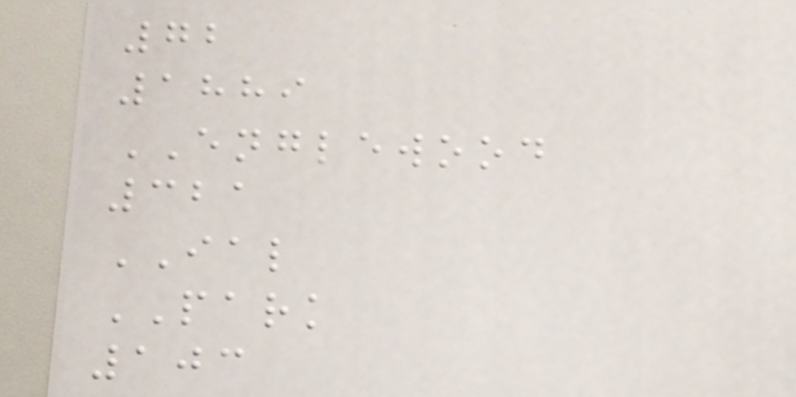72
1889
ENGLEWOOD
321
IAL
PARK
103
